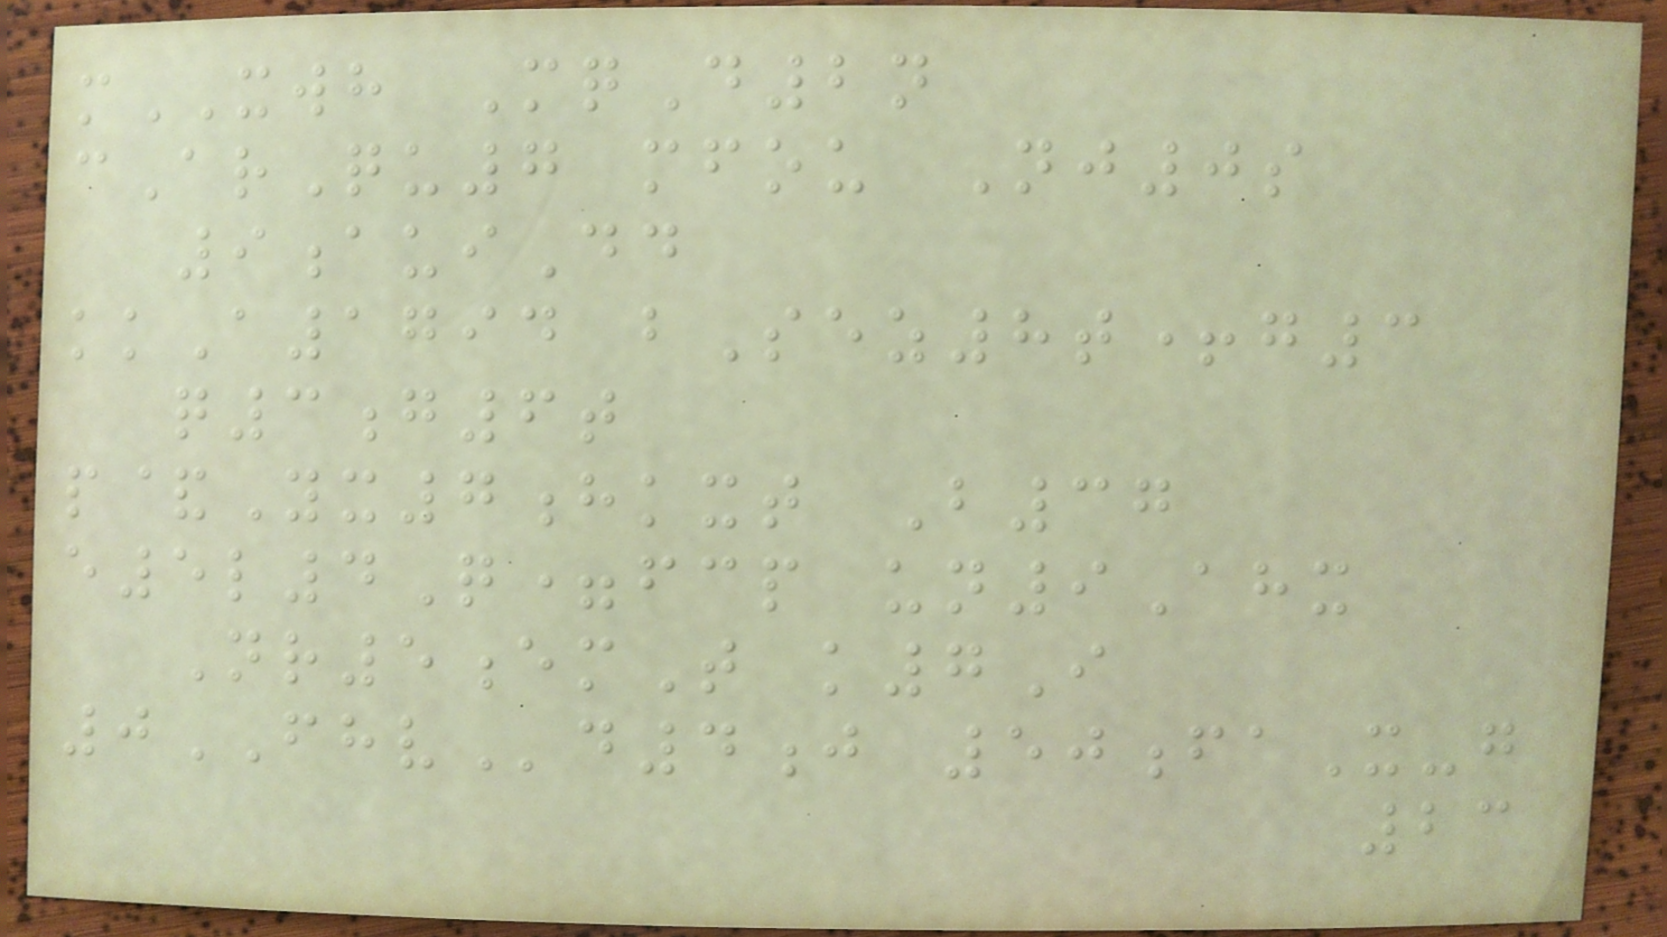mXWH MqD2n
cArQu7 mfou Nj0s
9auiDd
kkA1794 bSez8t+g3
q3g6t
p&Yx7hkxt B37
e5l4Q=fcp un9Ahx
Nr5emT k7I
0FHVd4j 50faX-g
23
